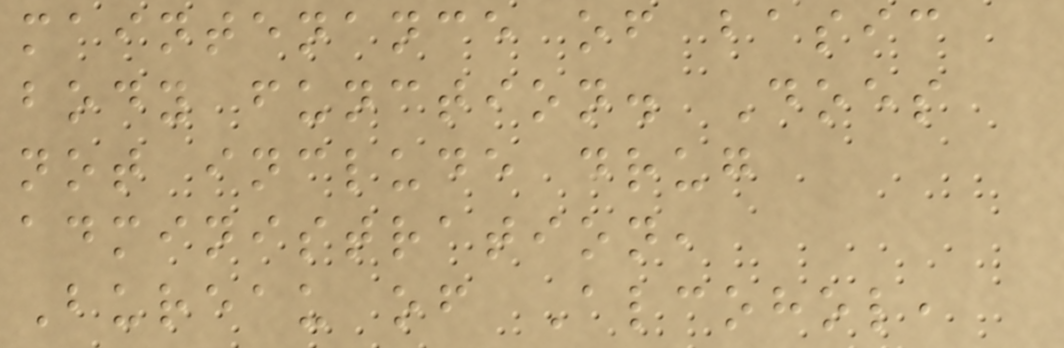maintenance of basic
body function. Does
not include drug
administration,
Bureau of Alcohol,
